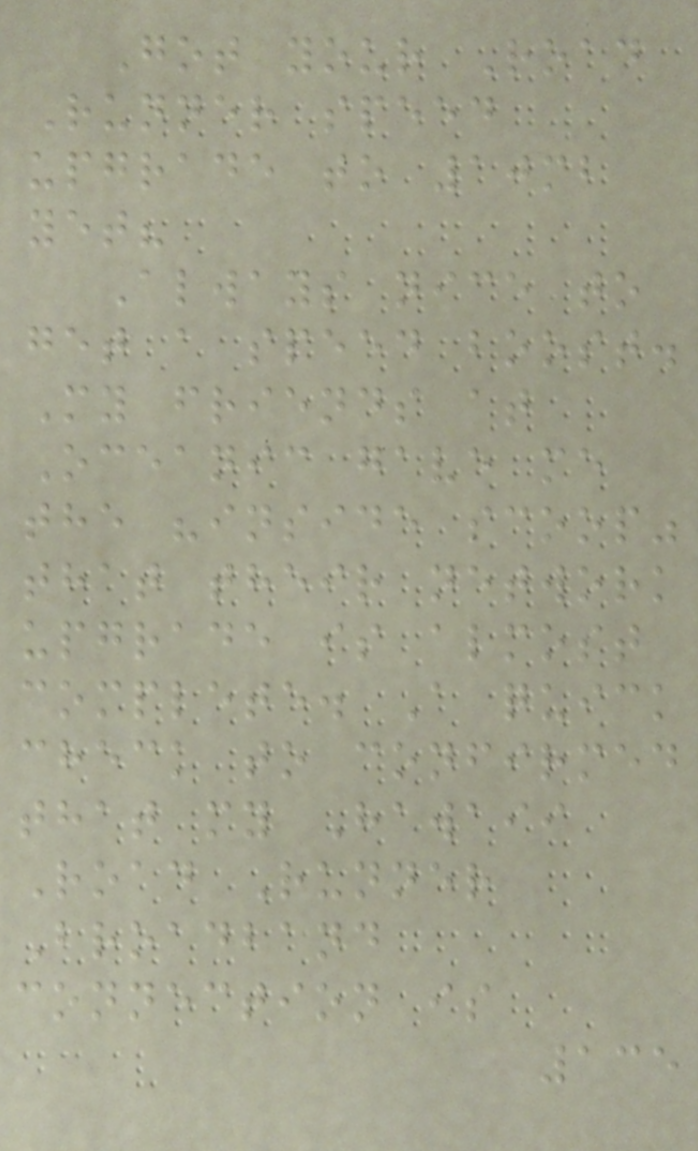Got your Road
Runner speed
upgrade to 10mb
yet?
Always nice to
get a speed boost.
My friends at
Oceanic gave me
the "inside scoop"
that their network
upgrade is almost
complete. A quick
check to confirmed
that my Hawaii
Road Runner
Broadband
connection is
135
